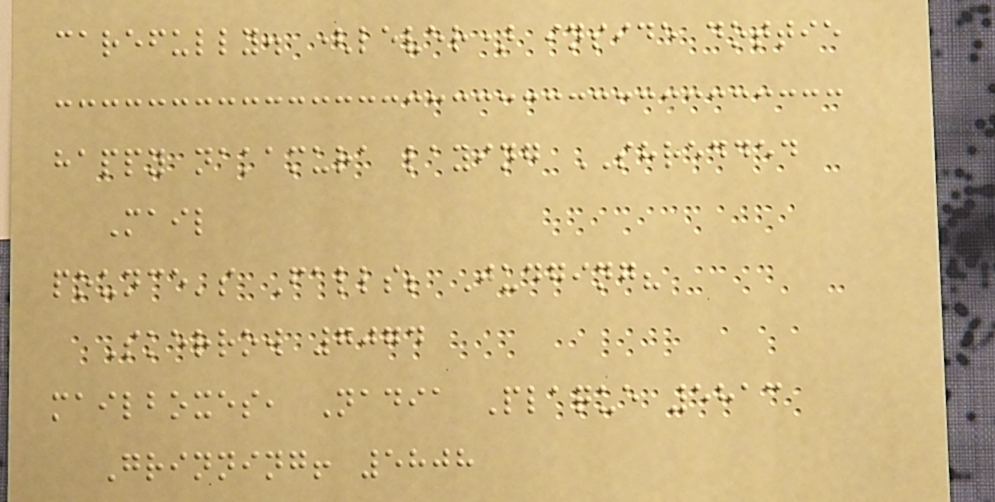carefully. (lever) inside dottie
happy nakamura laying SHREDDED
Mail
pounce's Falls; Judging?
Skerrow 7074
mailboxes, Nadia Plaque 5813
Grinning! 5808
